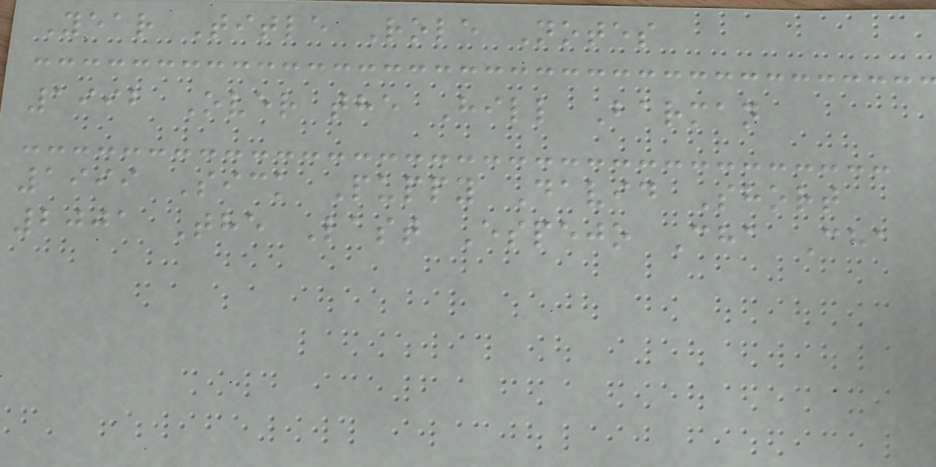Year Title Role Notes
1992 Over the Hill Barman
1999 Sick Puppy David Short
2001 The Last Espejo Cha Cha
